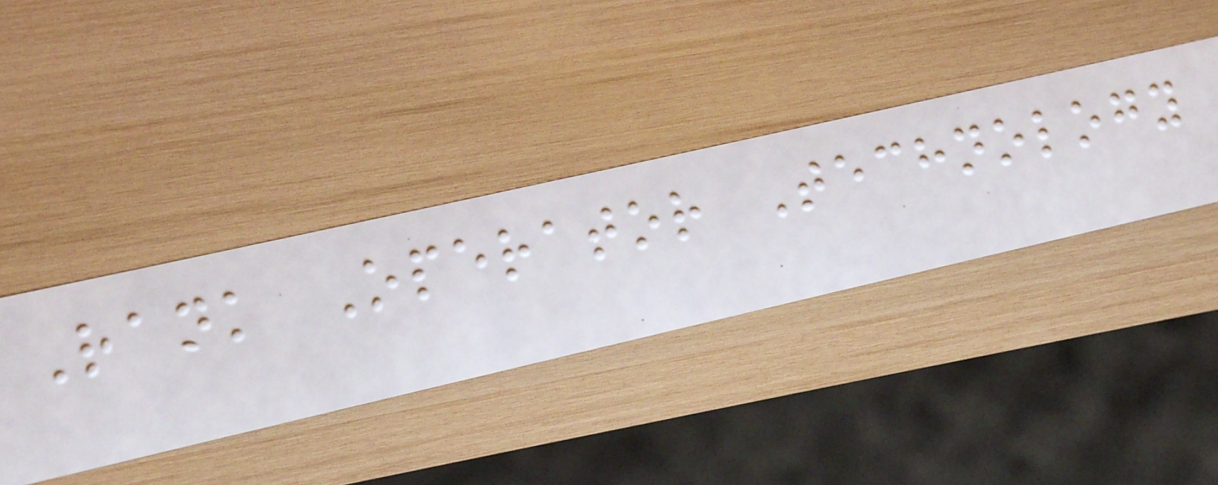Rank Operator Technology
